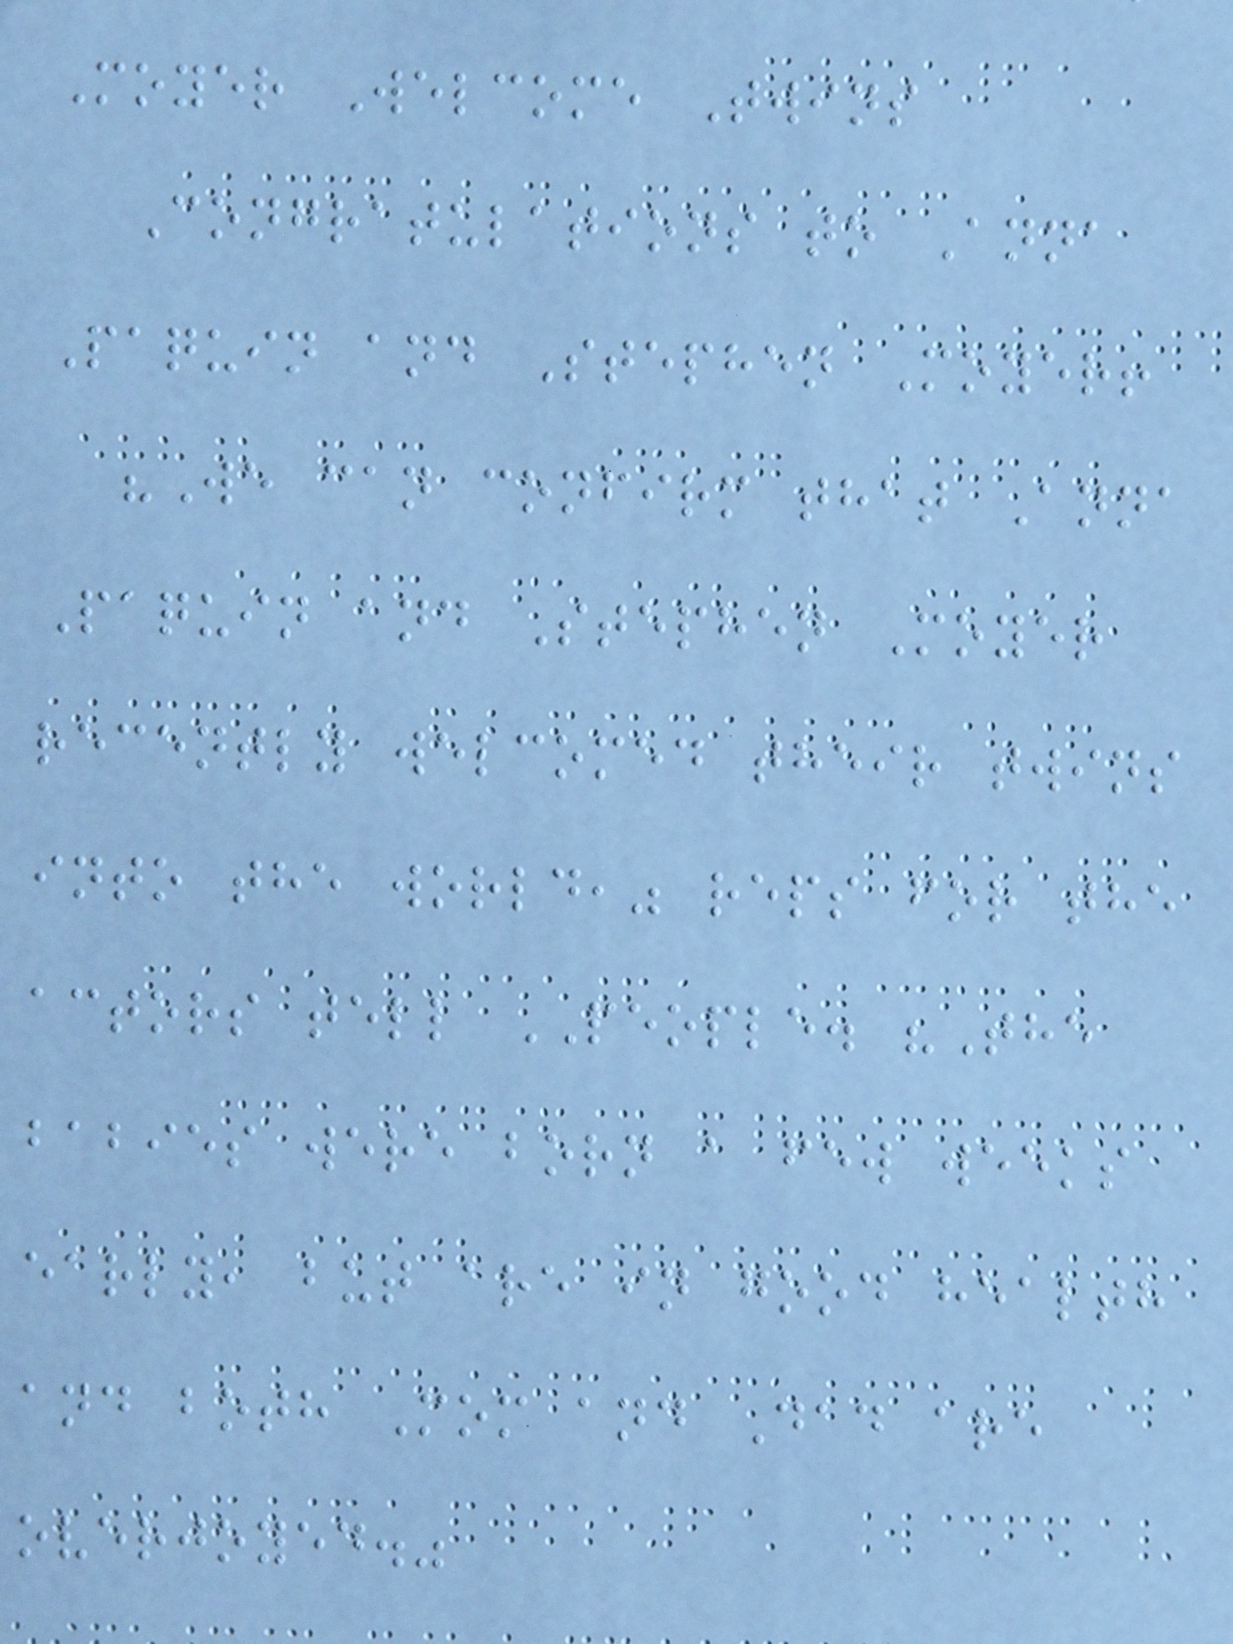Moyer Welcome Twins
Congratulations to Anna
Paquin and Stephen Moyer!
"We can confirm that Anna
Paquin and Stephen Moyer
recently welcomed their twins
into the world," reps for the
actors tell PEOPLE. "The
babies were born a few weeks
early, but are in good health
and both Mom and Dad are
overjoyed."
